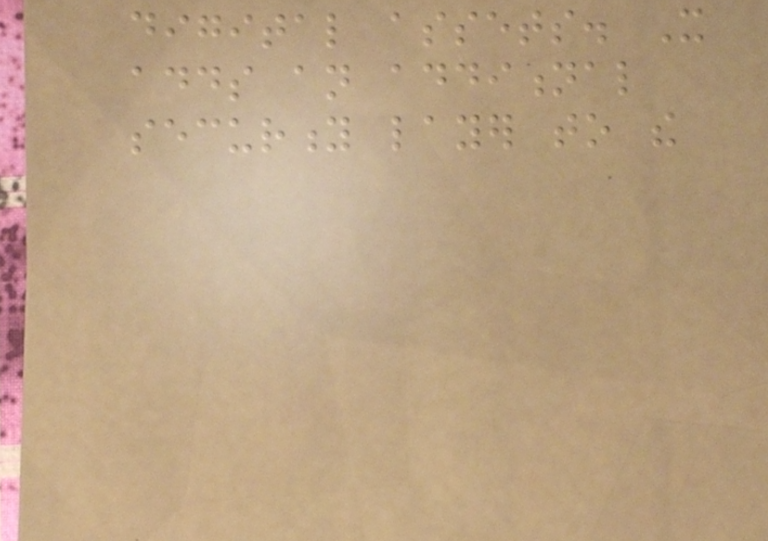digital assets. It
adds an additional
security layer to the
